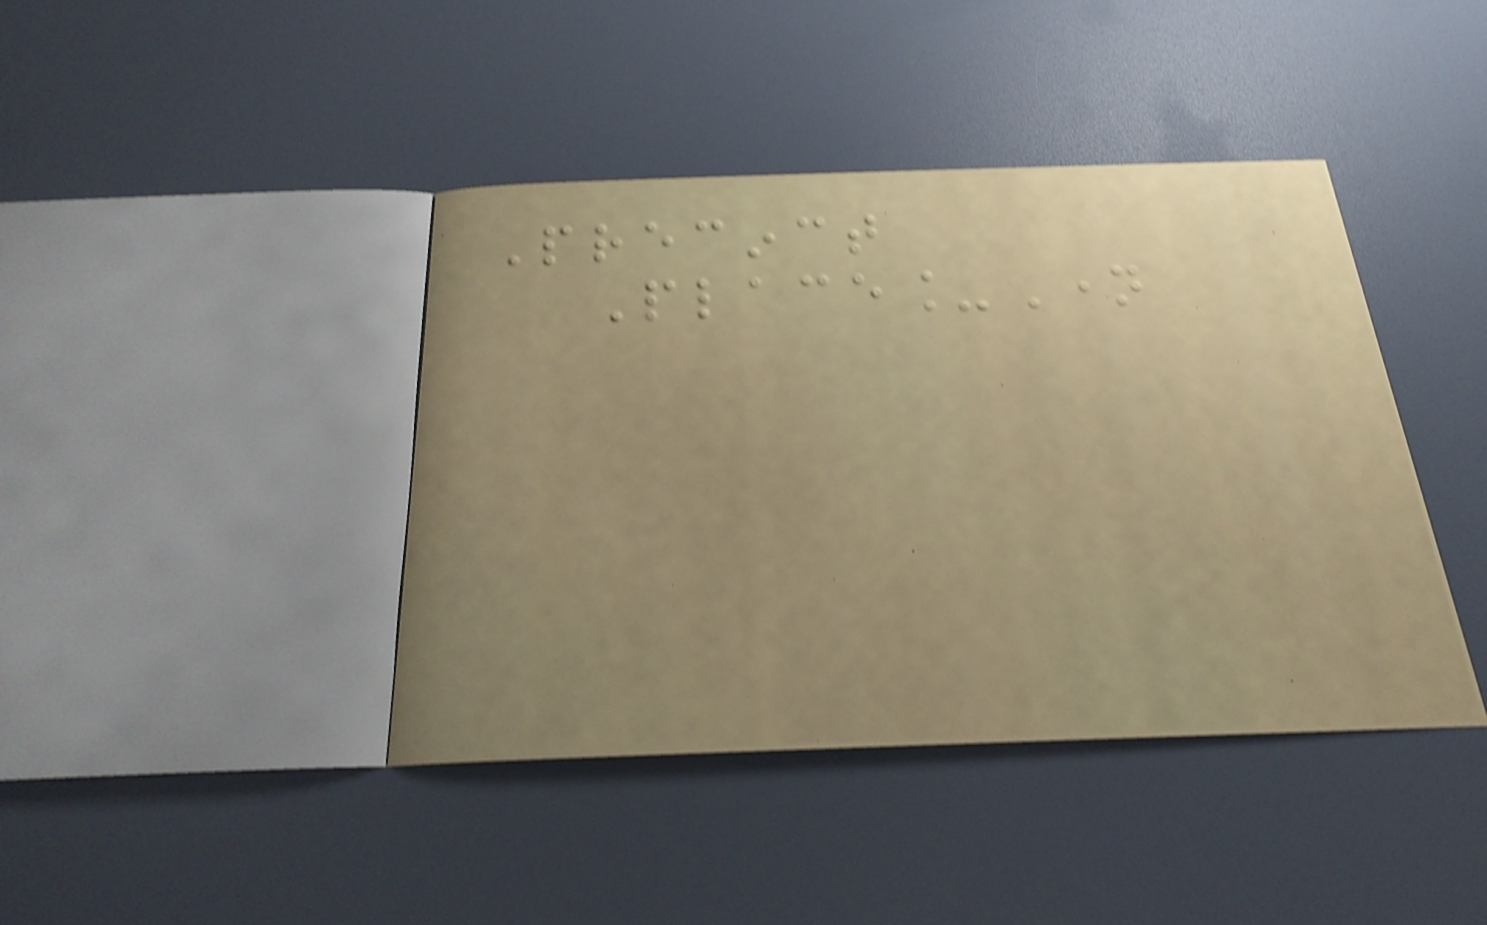Precinct
Place_Name
